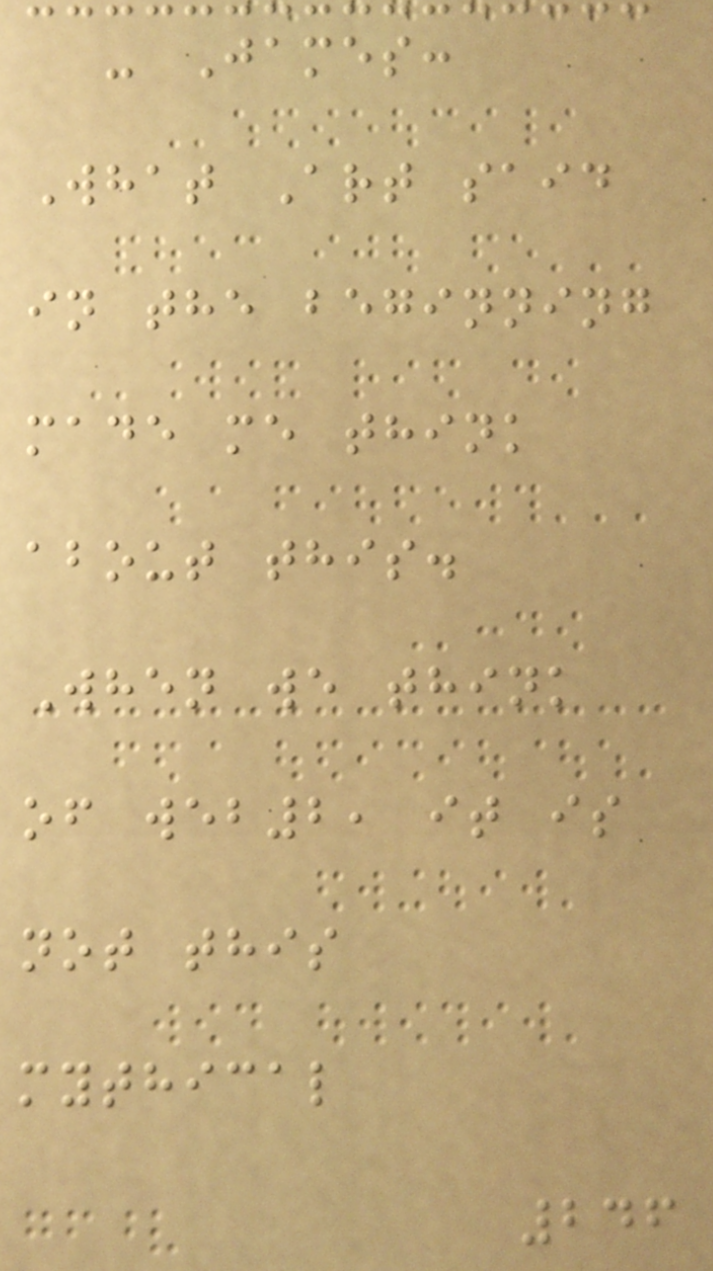- James:
What Art said
in the beginning
made me think
about this.
When we think
of web2, it is
not this
mythical
246
